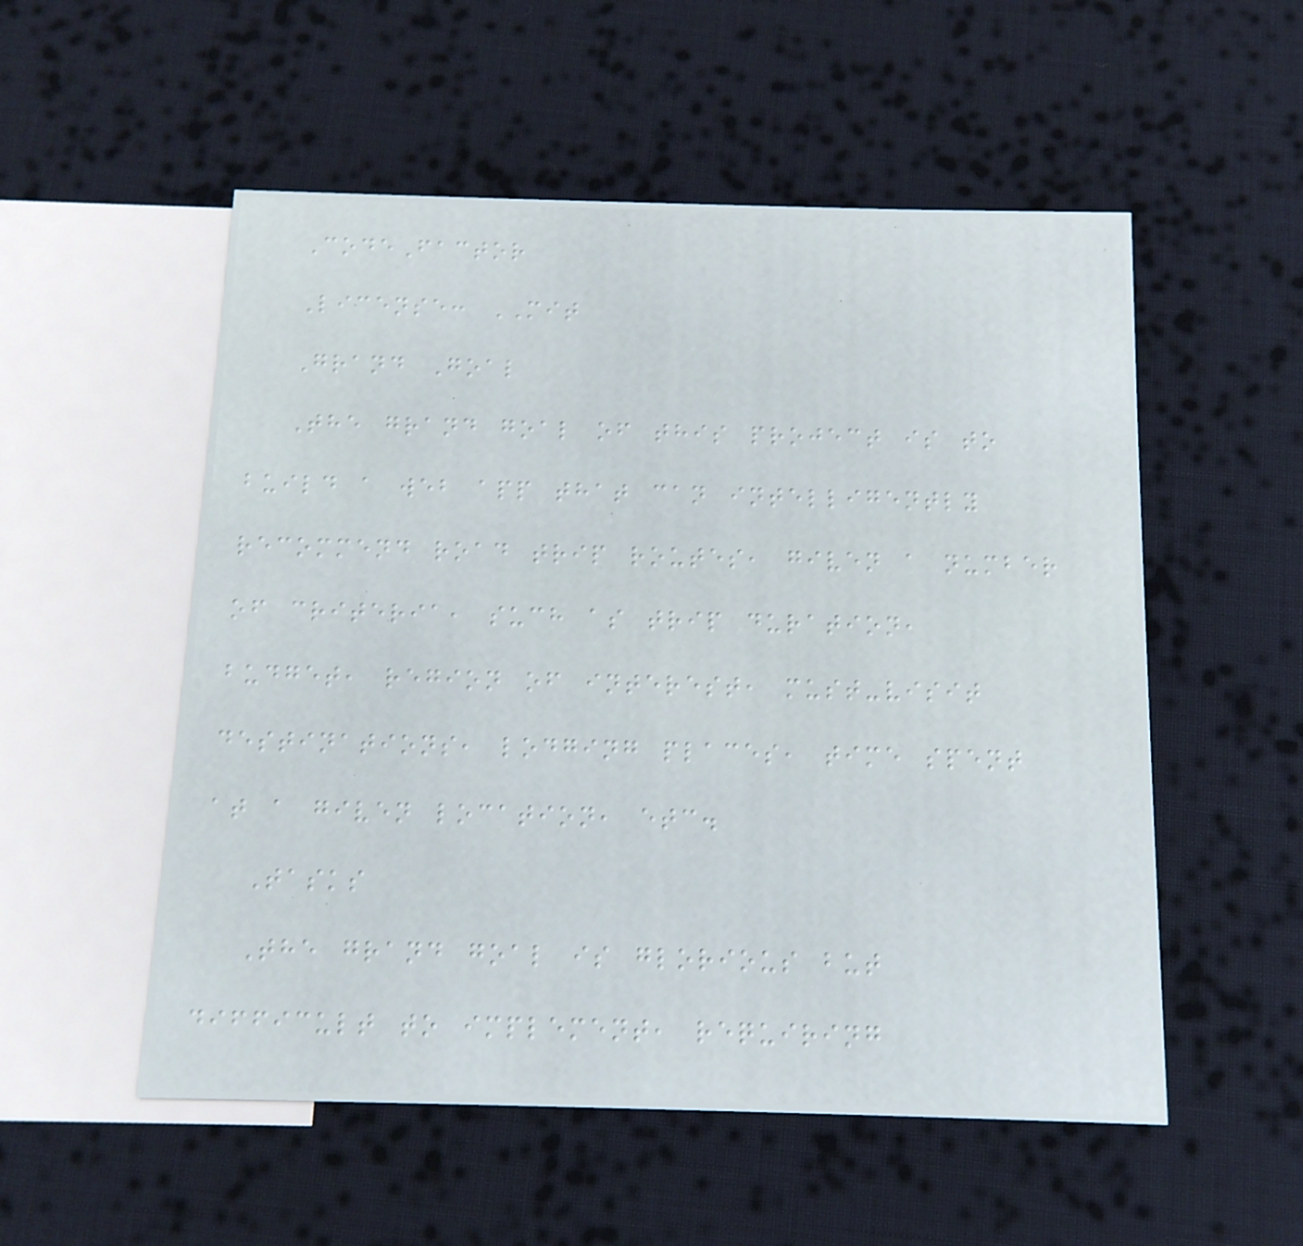CodeFactor
License: MIT
Grand Goal
The grand goal of this project is to
build a web app that can intelligently
recommend road trip routes, given a number
of criteria, such as trip duration,
budget, region of interest, must-visit
destinations, lodging places, time spent
at a given location, etc.
Tasks
The grand goal is glorious but
difficult to implement, requiring
